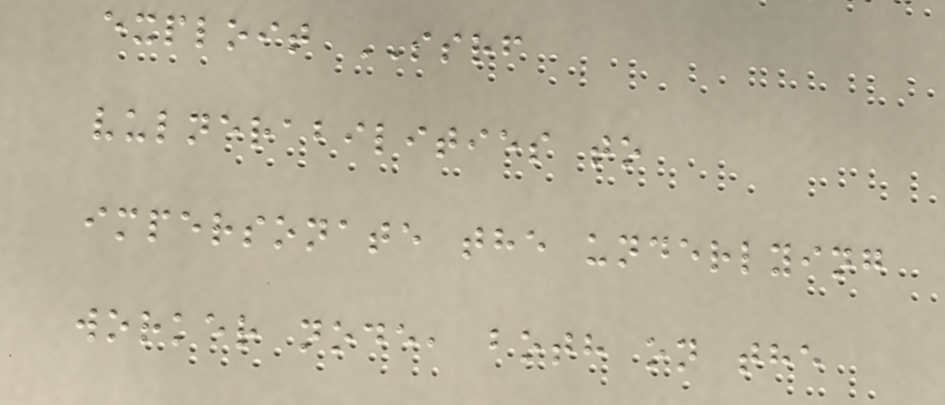exploit SSRF
vulnerabilities to
impersonate the underlying
worker node, both on the
